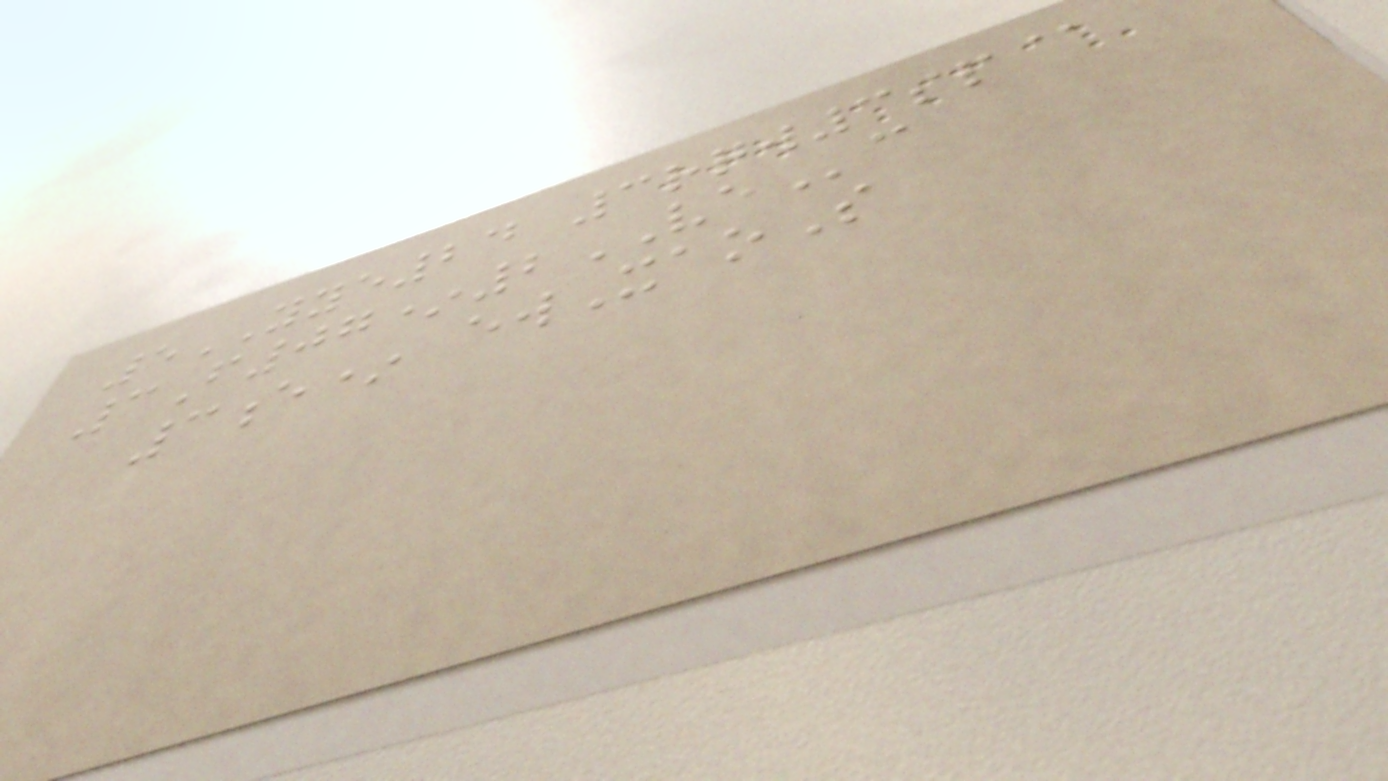5YYE24 3rqw3sp@
3F07*2VEc
3e* ewXaoS
